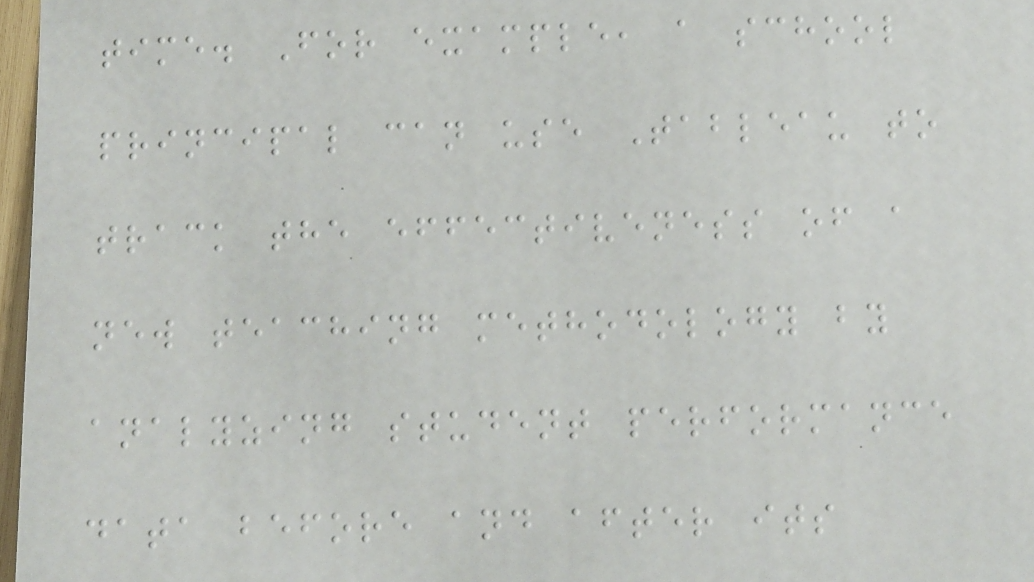time. For example, a school
principal can use Tableau to
track the effectiveness of a
new teaching methodology by
analyzing student performance
data before and after its
